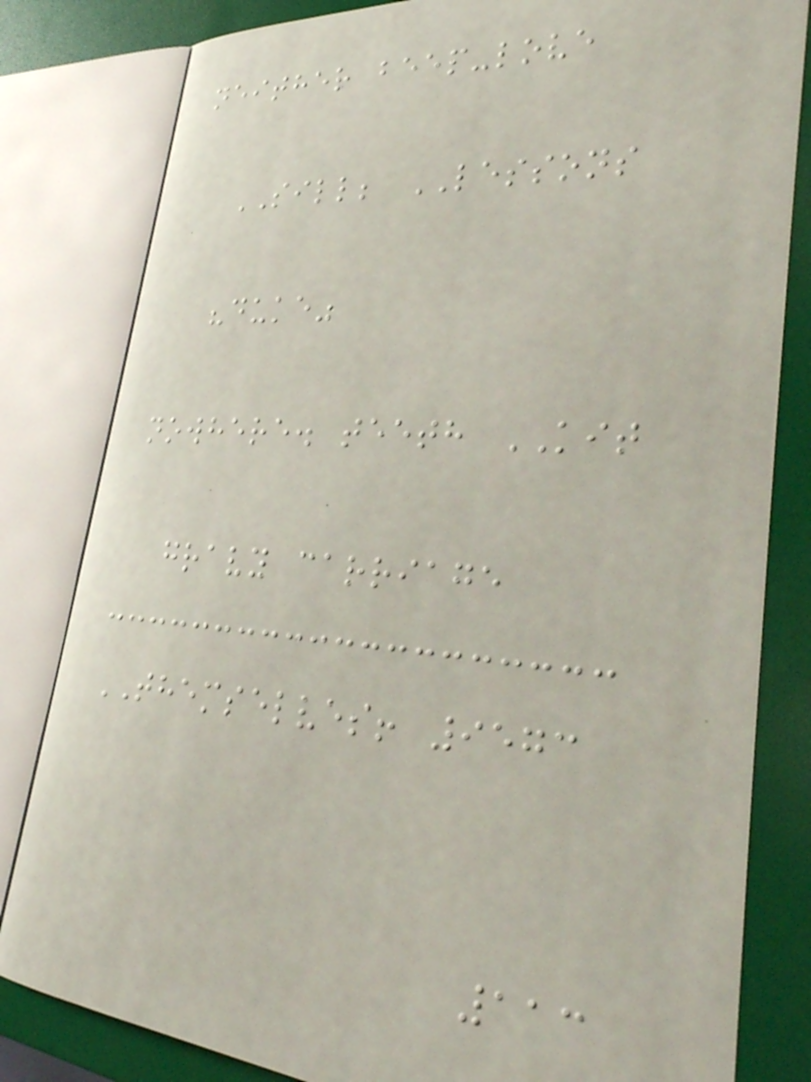neither beep-love
SILL; LESSONS
"duke"
nowhere. teeth KIT
gravy carriage
THEMSELVES! 9573
113
